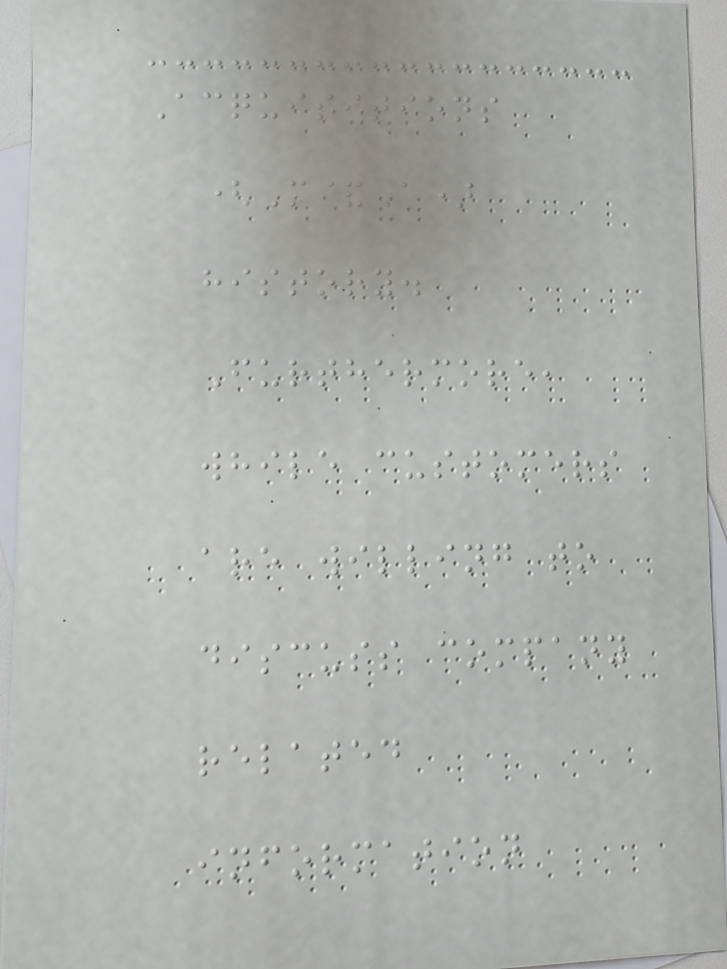Acquisitions
(M&A)
history.
Furthermore,
while customers
are willing to
discuss company
related
information
